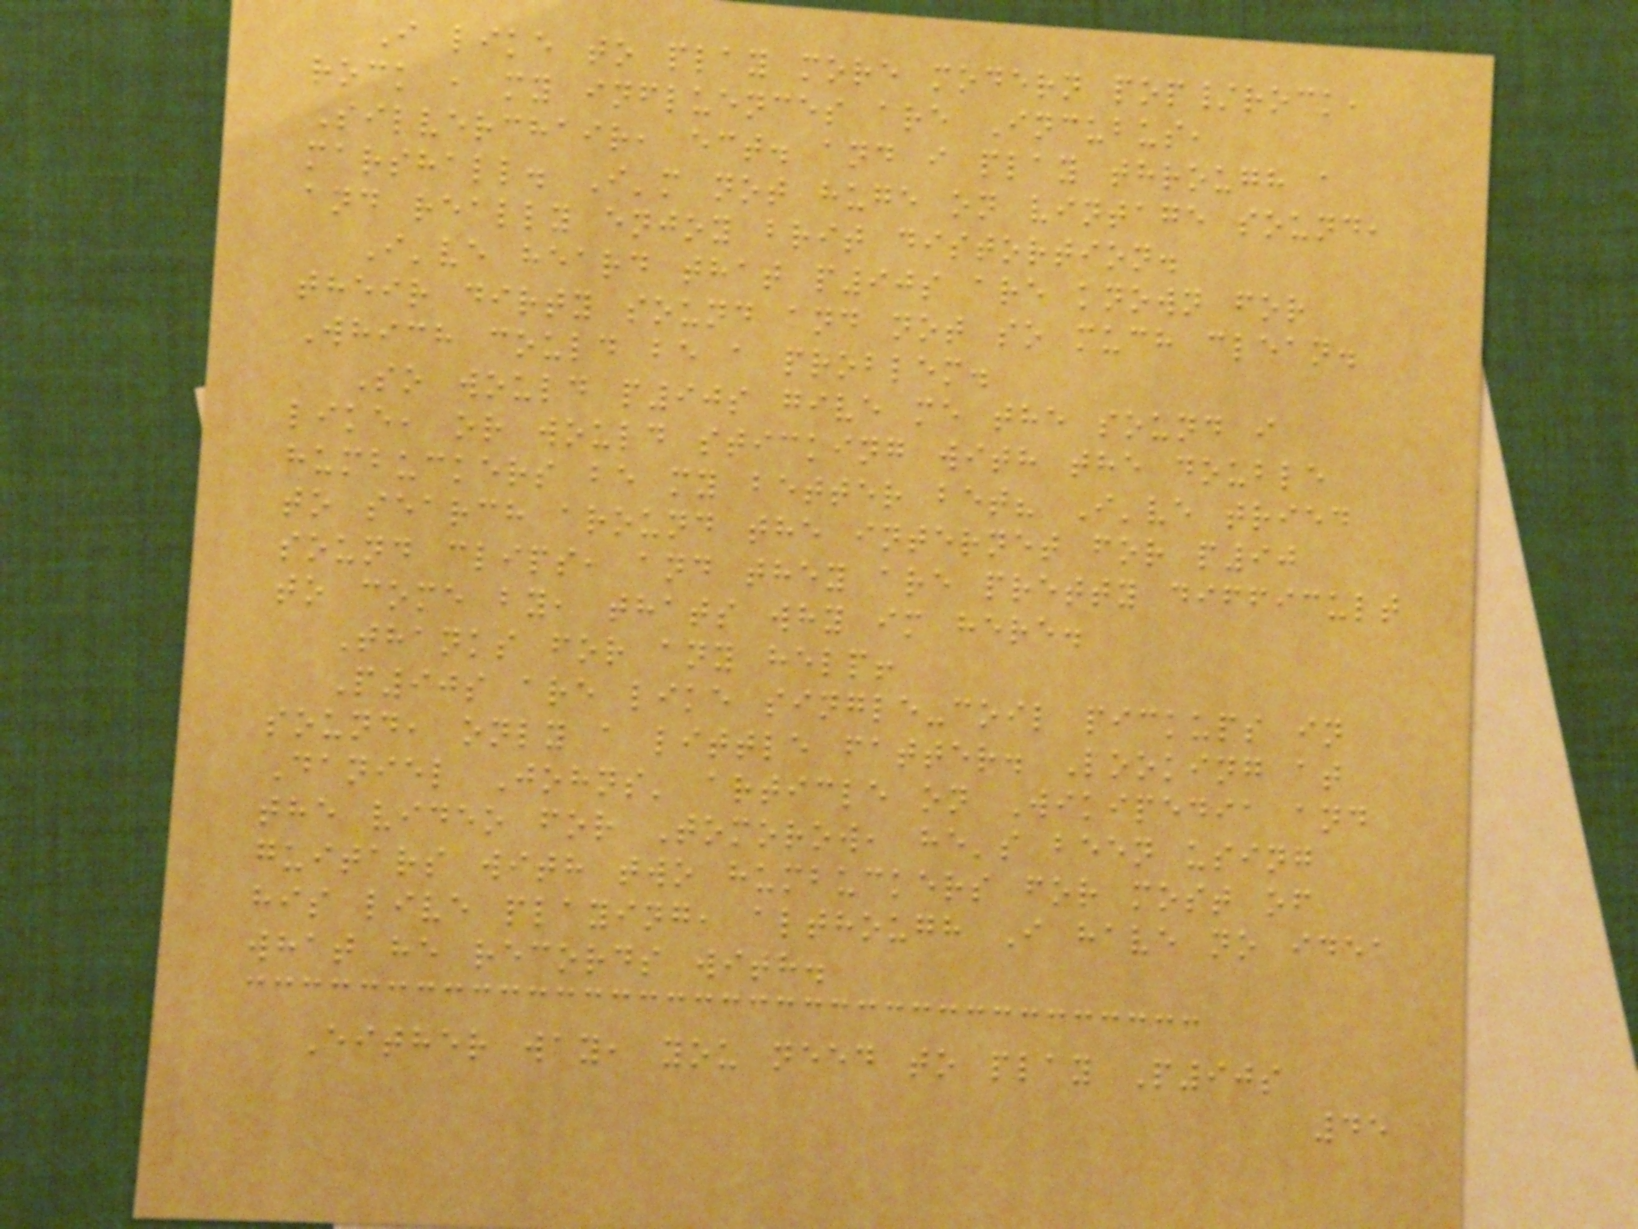I like to play more modern pop/rock,
rock , my influences are Incubus,
Silverchair, ect. and i play through a
marshall. I'm not huge on vintage sound,
and really enjoy brit distortion.
I've heard that p90s are known for
their dirty sound and not so much clean.
Which could be a problem.
So would p90s give me the sound i
like, or would sticking with the double
humbuckers be my better bet? I've tried
to search around the internet for p90
sound clips, and they are pretty difficult
to come by, thats why im here.
Thanks for any help!
P90s are like single-coil pickups in
sound, only a little fatter. Looking at
Daniel Johns' article on Wikipedia and
the video for Tomorow, he's been using
guitars with two humbuckers for most of
his live playing, although I have no idea
what he records with.
Either way, you need to play P90s
45
